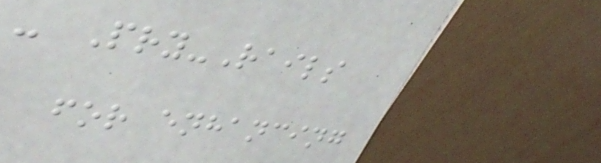- Pry-Rails
for enhancing
